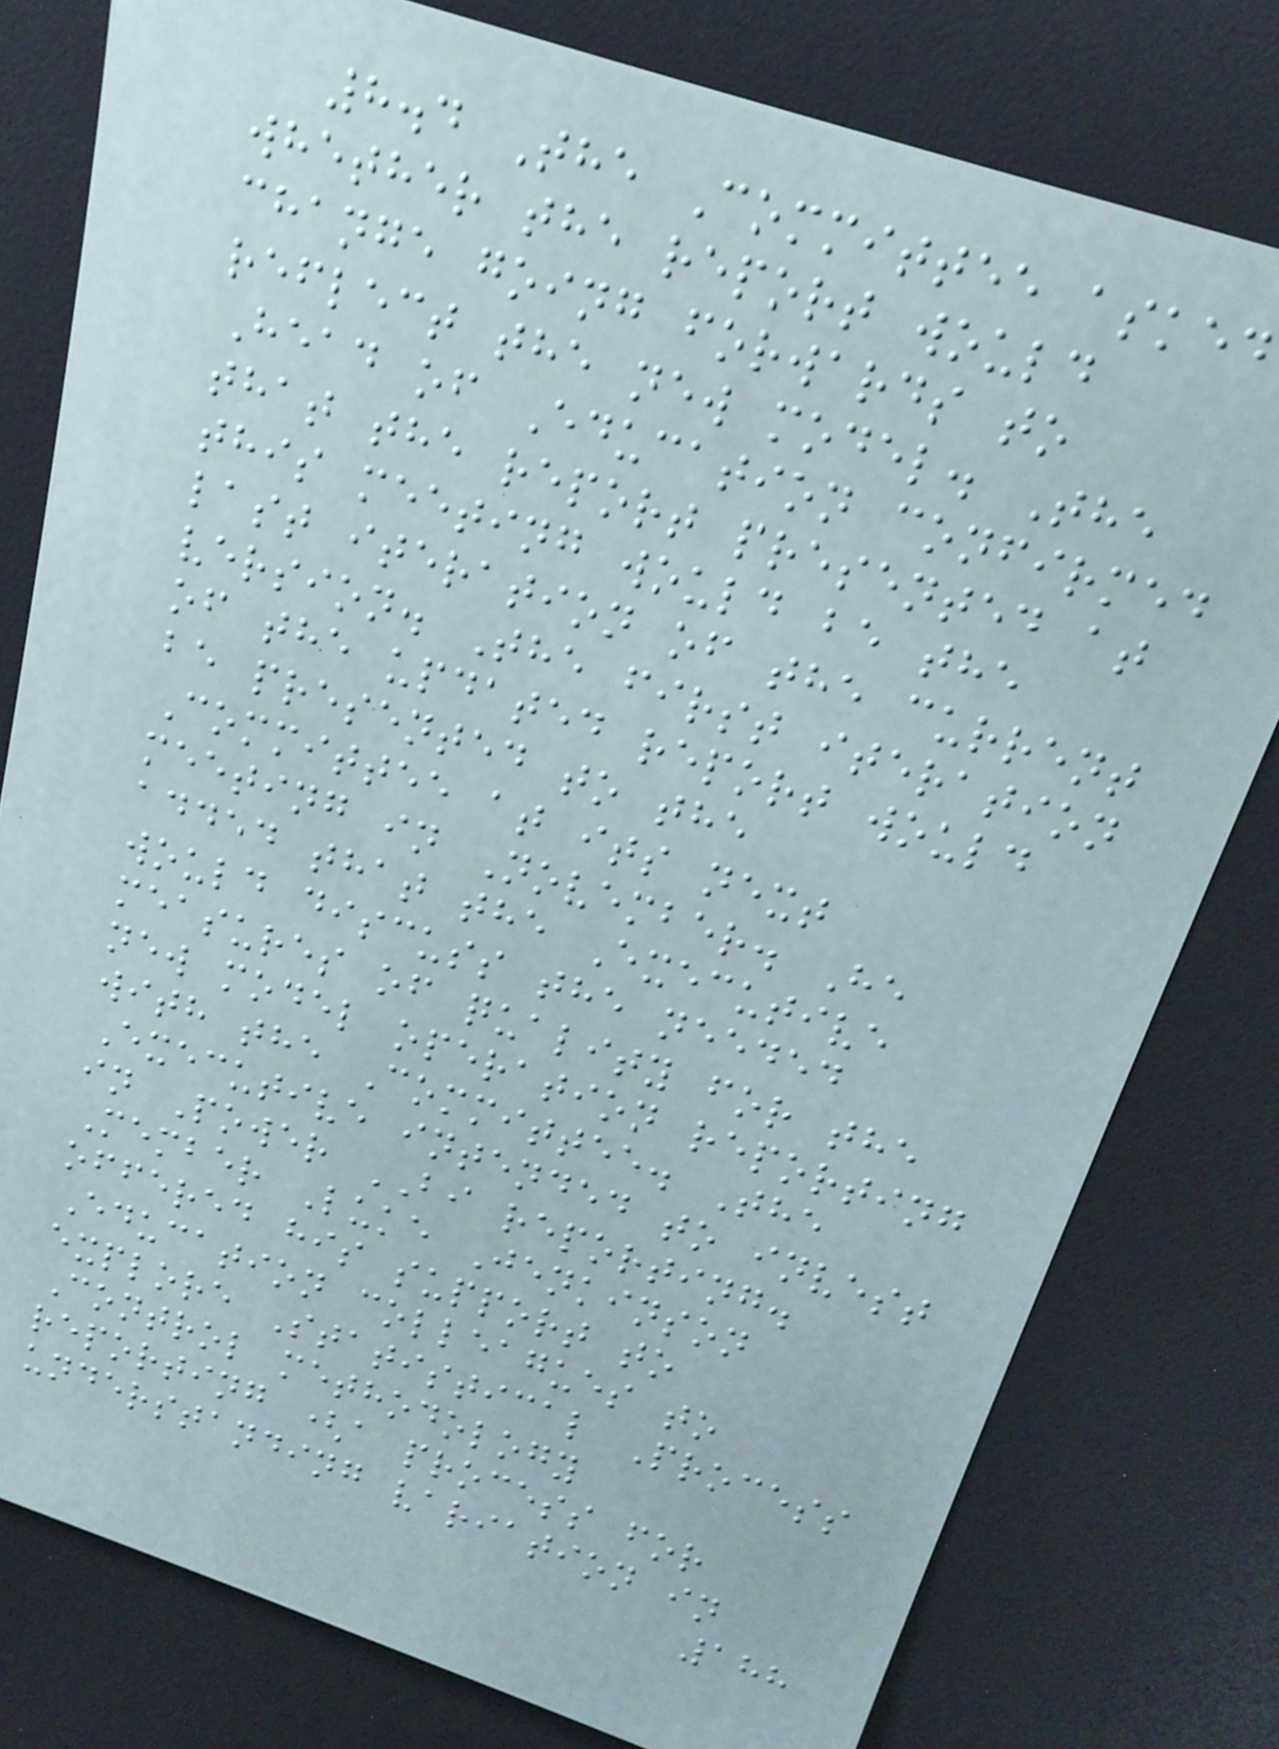8.4 The Committee asked
whether the report would
change going forwards to
reflect the new model. The
Head of Education confirmed
that the report presented at
this meeting would be the
last iteration of the current
version. The first iteration
of the updated report would
be presented to the
Committee at its next
meeting in November. He
added that the Executive
would discuss the needed
measures of quality for the
new model operation reporting
with the Committee. The
Executive intended to invest
in Power BI reporting.
Member Luke Jenkinson
offered his support to
Education colleagues to
explore Statistical Process
Control methodology
reporting (a process for
understanding variation in
188
